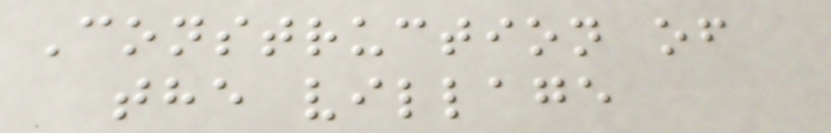Construction of
the village
